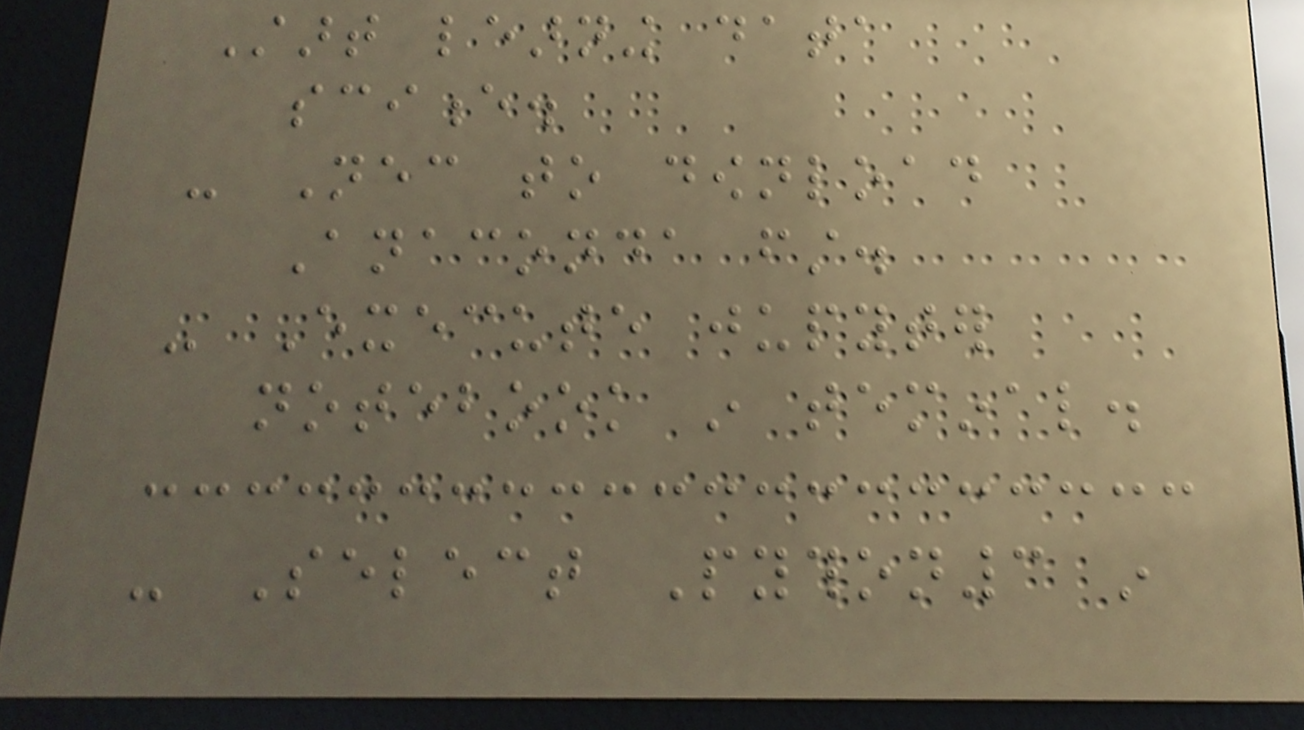Start learning data
science.
- Necessary to download
Anaconda first.
- Execute jupyter
notebook in teminal.
- Select Python3 in
